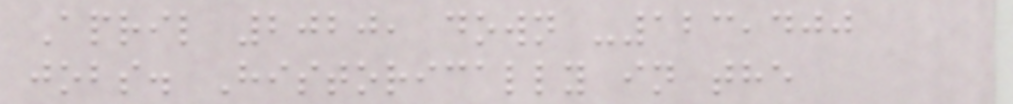April 2020, down -123,400
jobs. Historically in the
